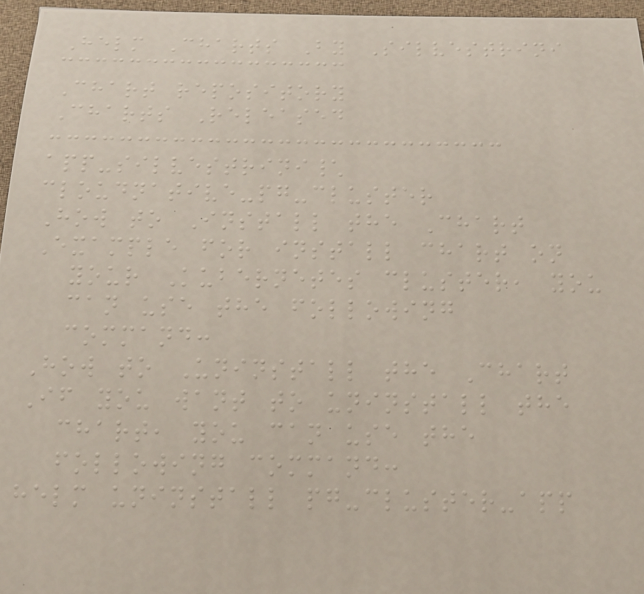Helm Charts By Silvestrini
Chart repository
Charts Released
app-silvestrini\
cloudnative-pg-cluster
How to Install the Chart
Example for install chart on
your Kubernetes cluster, you
can use the following
command:
How to Uninstall the Chart
If you want to uninstall the
chart, you can use the
following command:
helm uninstall pg-cluster-app
